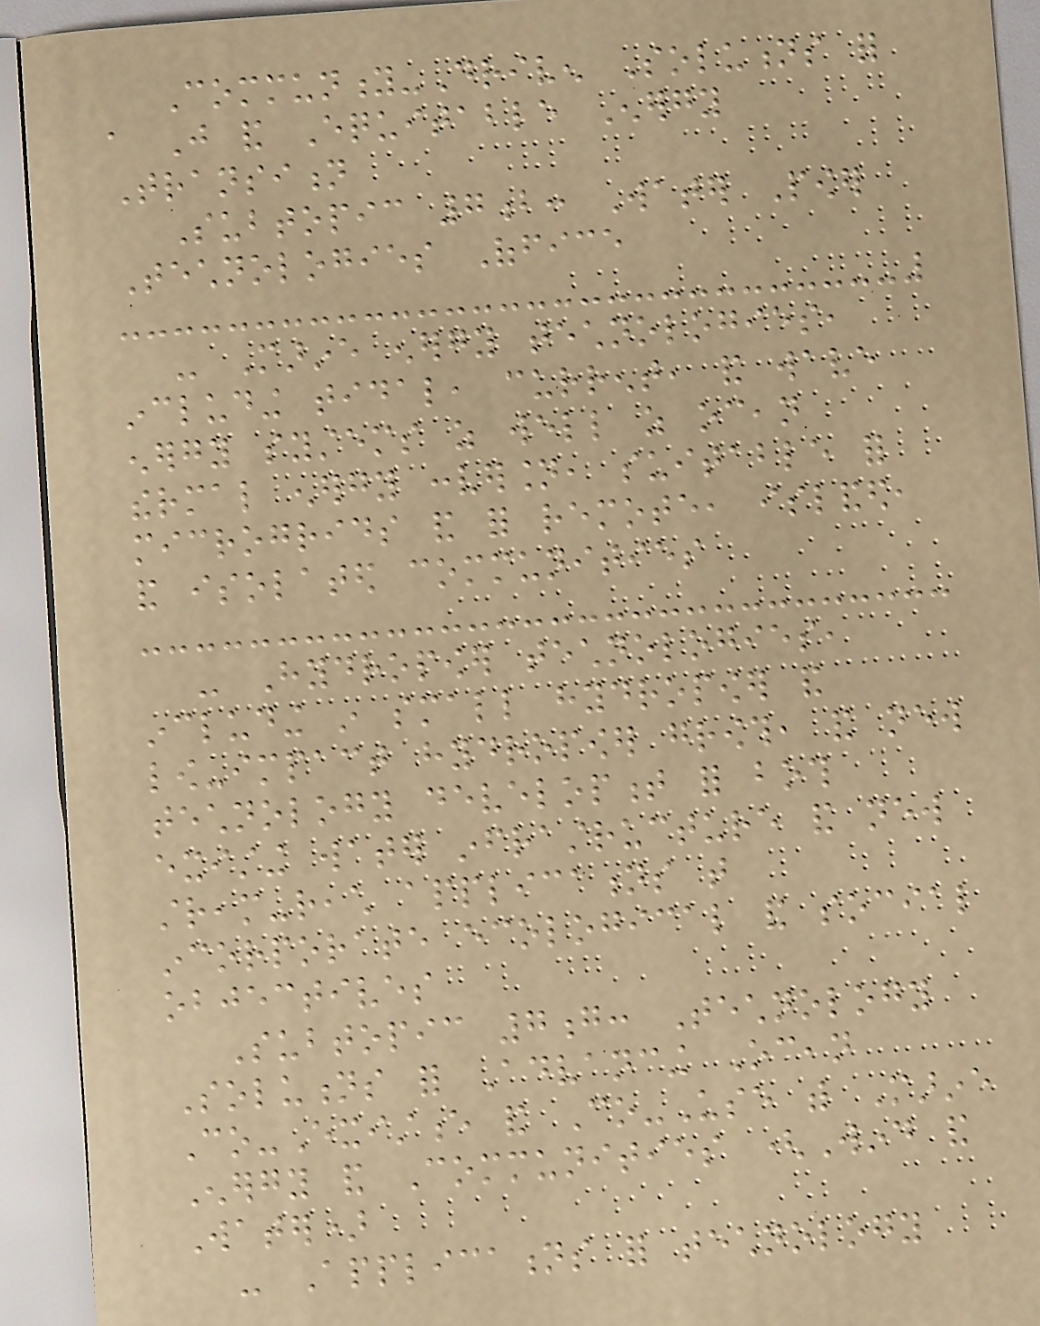Community-Driven Solutions for
a Just and Equitable Energy
Transition
Subtopic 7b: Water Power
Technologies Office
- Marine energy technologies,
including tidal, current, and wave
energy systems as well as ocean
thermal energy conversion, suitable for
microgrids and for remote, islanded,
and isolated communities
- Hydropower technologies,
including in small hydropower and
low-impact hydropower growth, and new
technology development for both
existing water infrastructure and new
stream-reach applications that
incorporate ecological and social
objectives
Subtopic 7g: Technology
Solutions for Advancing Ocean
Co-Existence and Co-Use with Marine
Energy and Communities (Wind and
Water)
- Applications for technology
